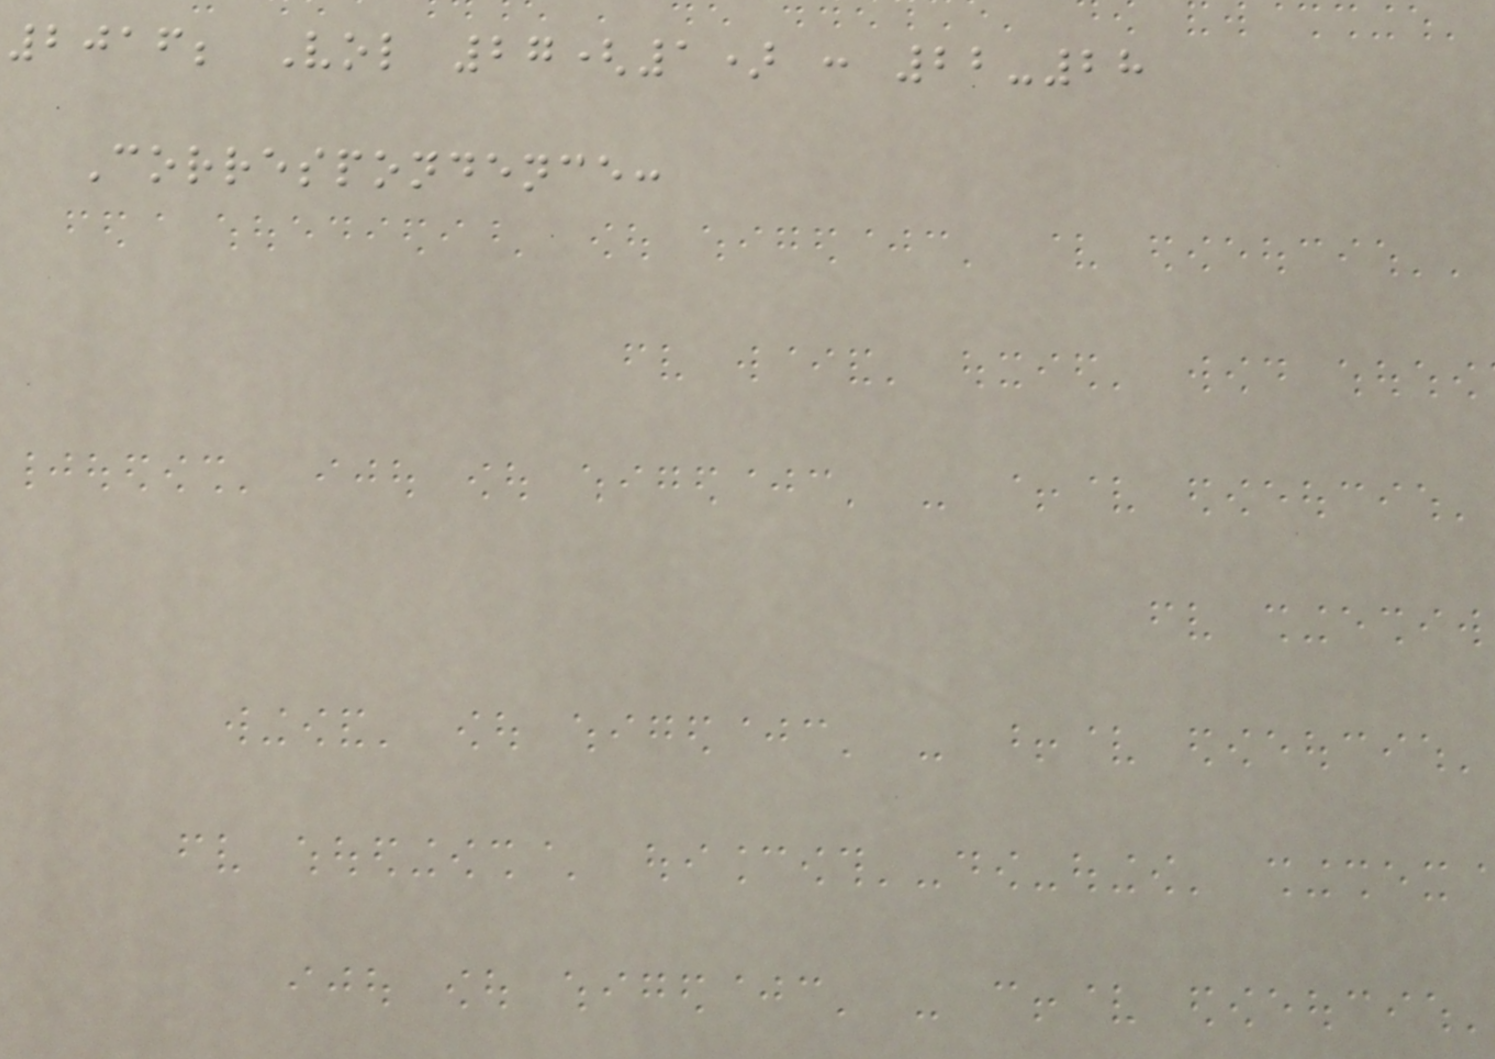2016; Vol 27(1) : 22-28
Correspondence:
